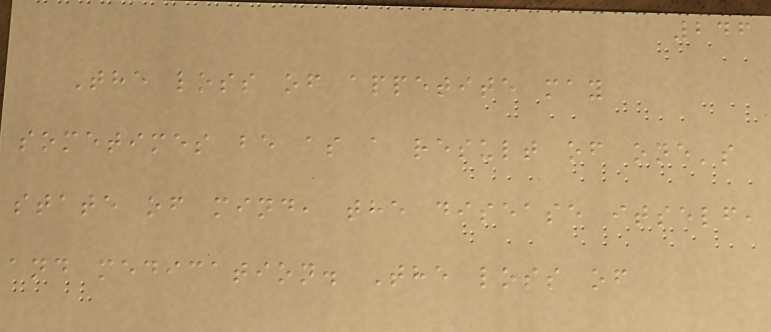246
The loss of appetite may
sometimes be as a result of one's
state of mind, the disease itself,
and medication. The loss of
